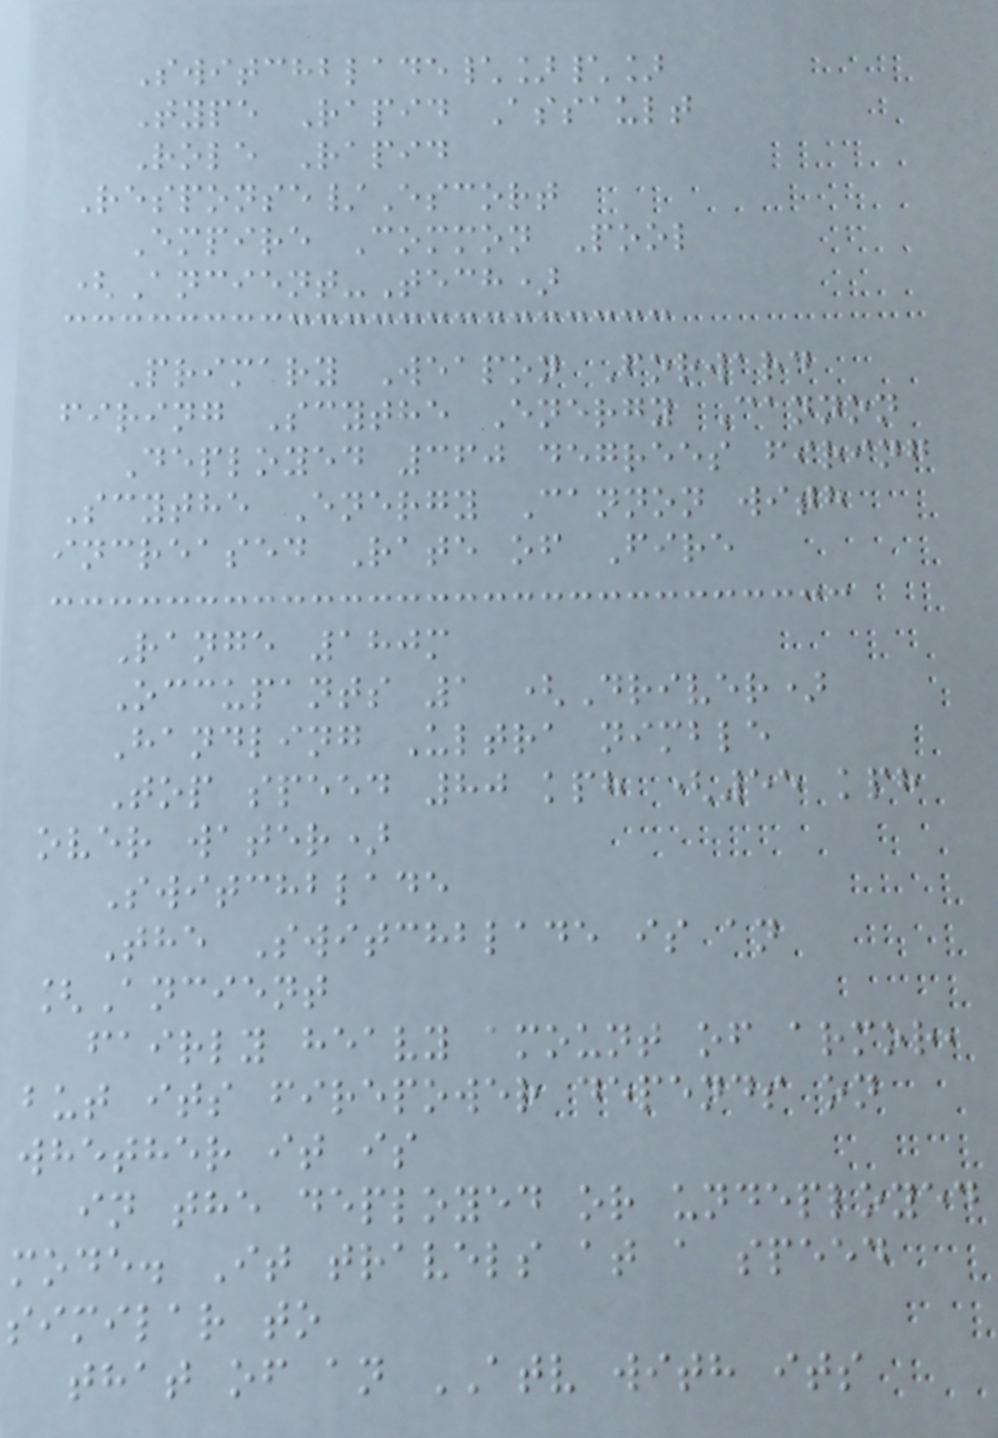Switchblade\]\]
Type Rapid Assault
Role Rapid
Response/Escort
Empire Common Pool
(Ancient-Tech)
Primary Weapon Forward
firing Scythe Energy Cannon
Deployed 360 degrees firing
Scythe Energy Cannon with
increased Rate of Fire
Range 180m
Occupants 1 (Driver)
Handling Ultra nimble
Top speed 80 kph (55 kph
over water)
Switchblade
The Switchblade is an
[Ancient
fairly heavy amount of armor,
but its firepower depends on
whether it is
in the deployed or undeployed
mode. It travels at a speed
similar to
that of an ATV with its
